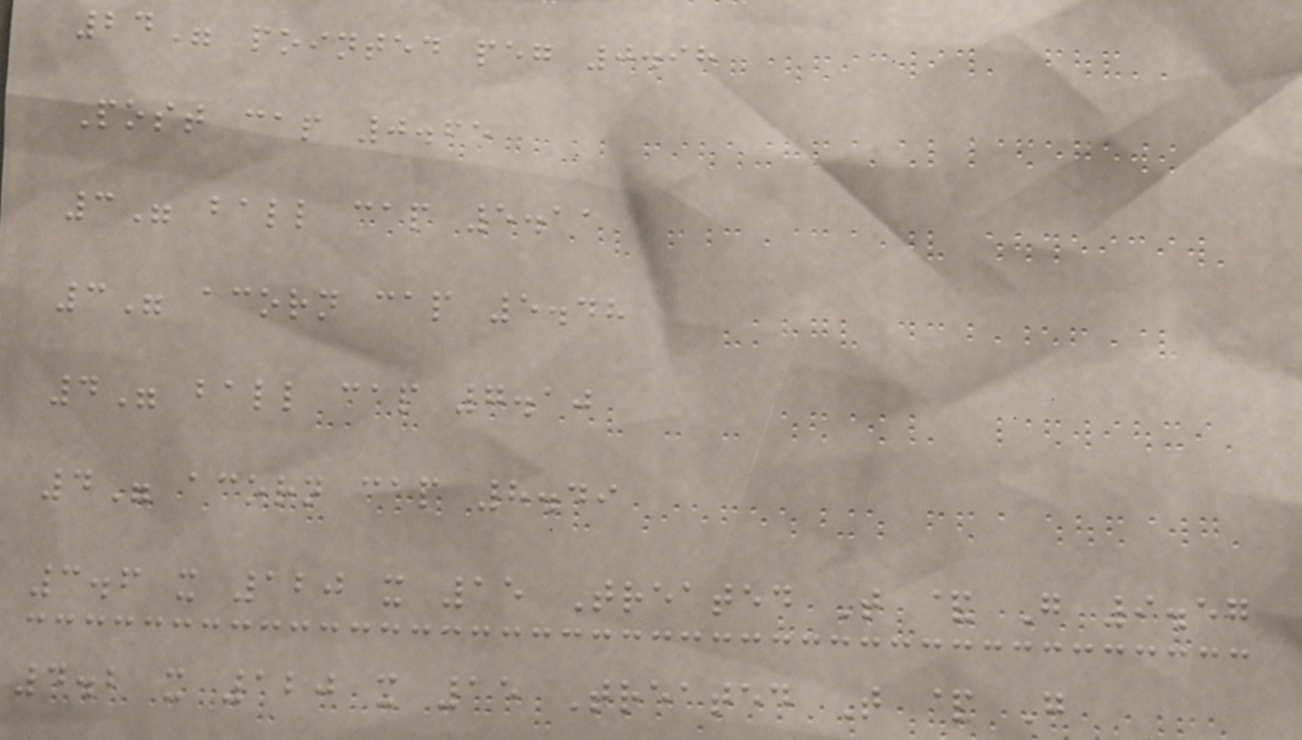24" pointed peg 0.98
Post cap 0.65
3" ball cap 5.11
3" acorn cap 5.48
4" ball cap 7.10
4" acorn cap 8.49
3.6 x 120 x 15 Treated T & G 9.57
4.2 x 120 x 15 Treated T & G
